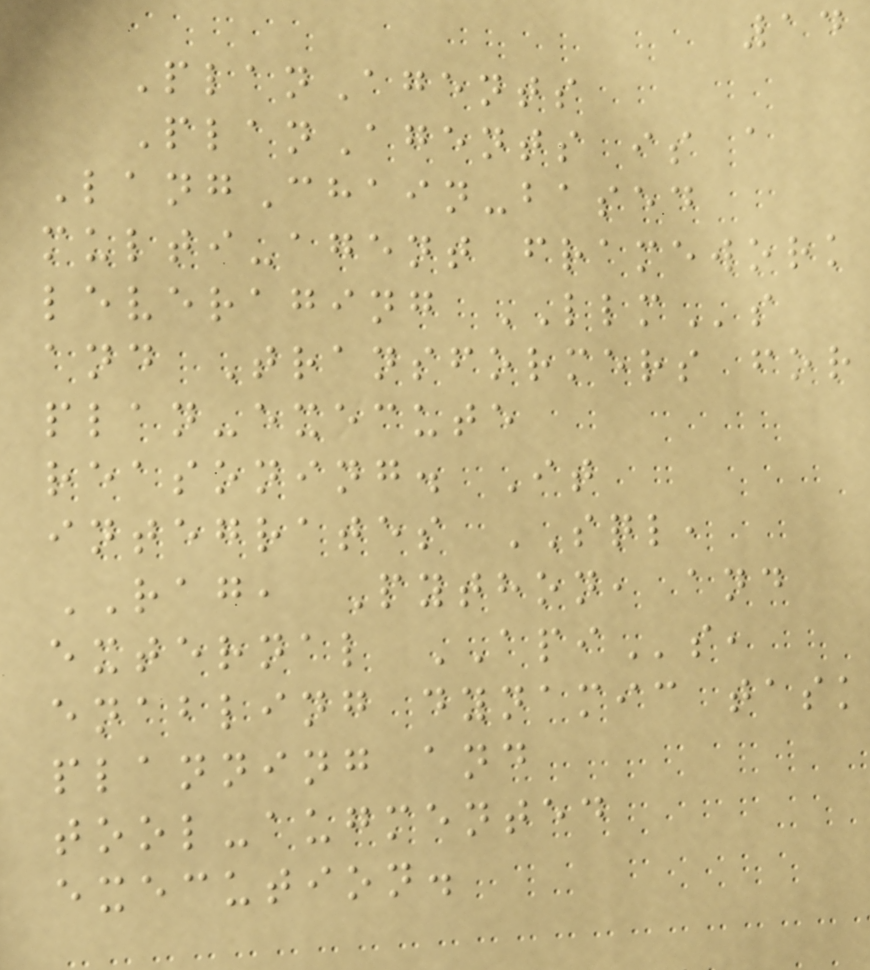14
PlanAgents
PlanAgents is a
LangChain-based
multi-agent framework
leveraging LLMs
and Transformers for
plan-execute
reasoning. It
integrates SQL,
RAG, Python, and
external APIs,
enabling dynamic task
planning and
tool-augmented
execution.
